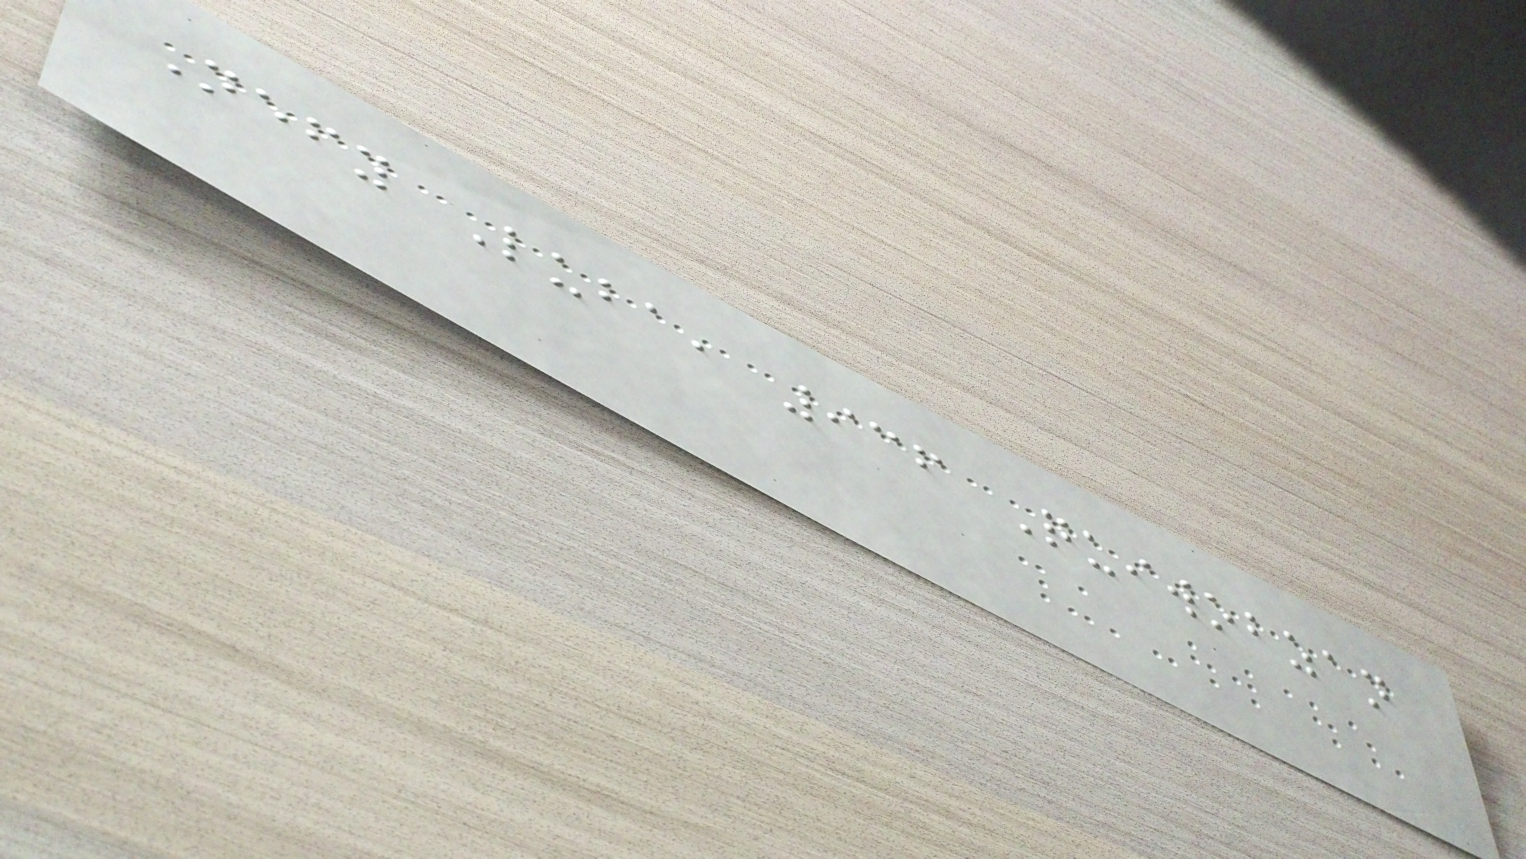Nefy Luba, 936 Quiwobzan
